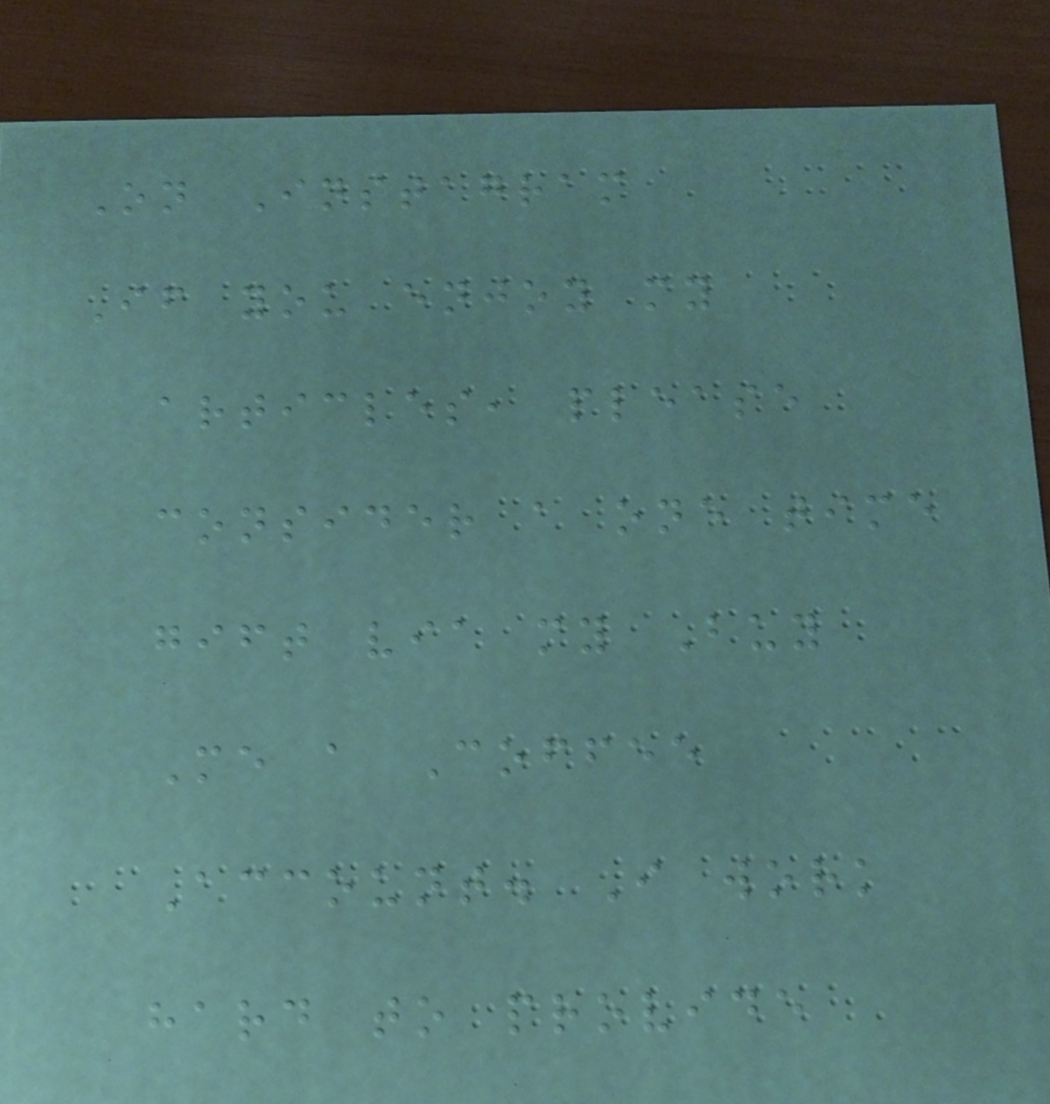On Instagram
If you enjoy my
articles, please
consider a one time
gift via my Buy
Me a Coffee
Account. I work
hard to provide
